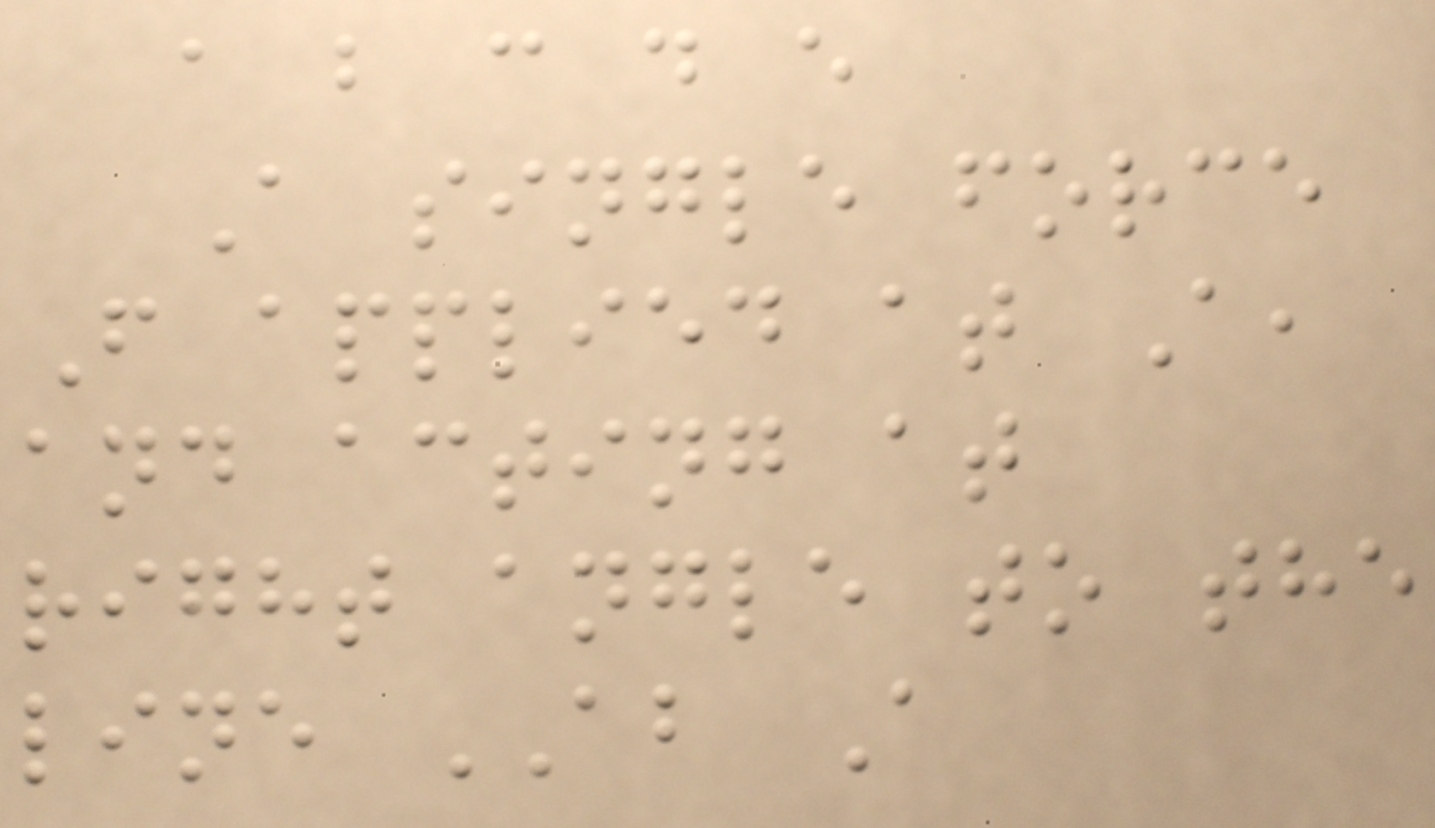a b c d e
A single force
F applied at A,
and acting at
right angle to the
line AB A
